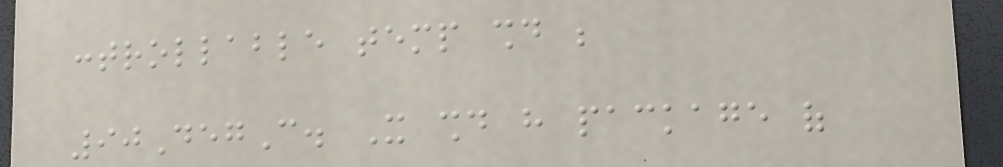controllable temp should be
90DegC. It should have package of
